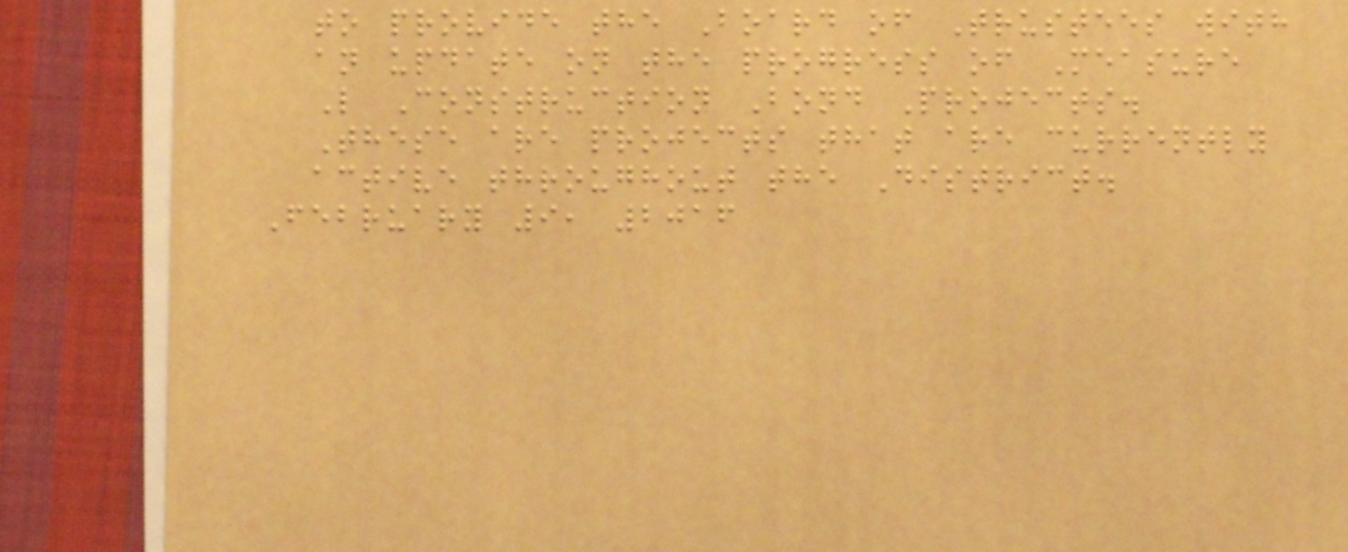to provide the Board of Trustees with
an update on the progress of Measure
L Construction Bond Projects.
These are projects that are currently
active throughout the District.
February 9, 2016
